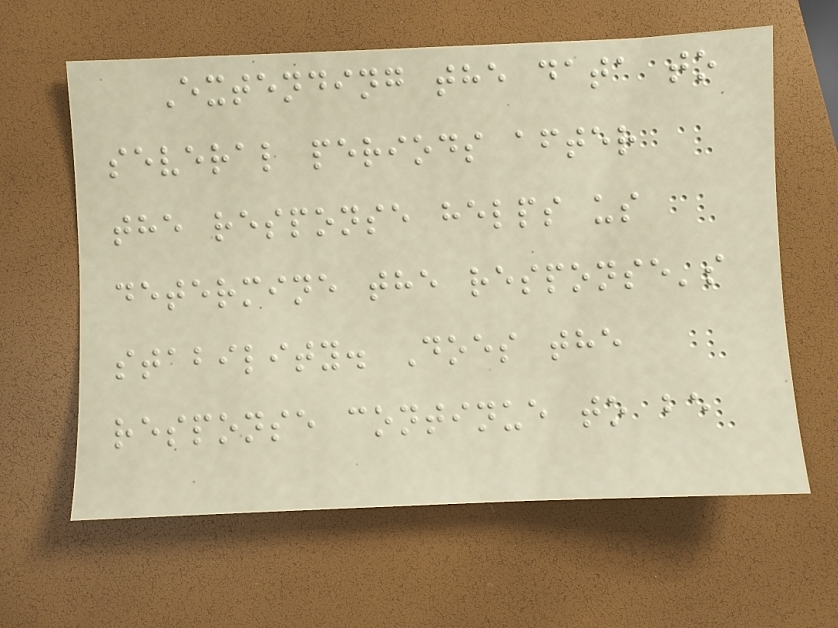Extending the data to
several periods after
the response helps us
determine the response's
stability. Does the
response continue to be
